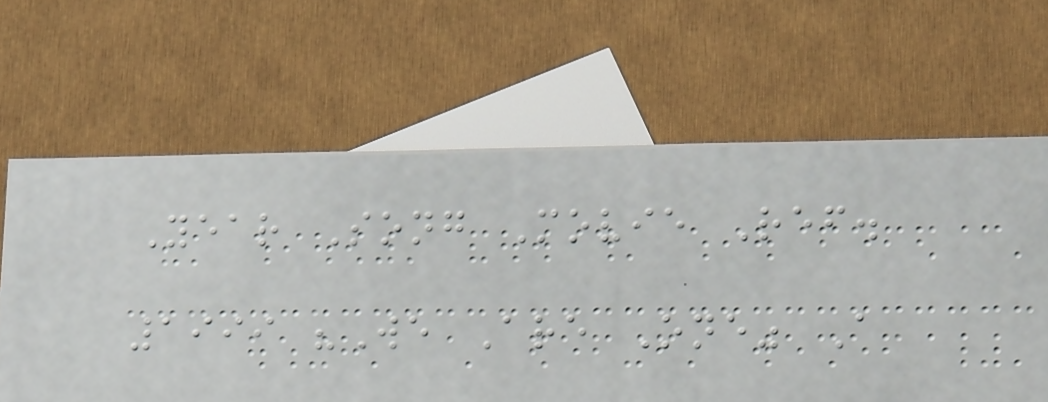Year Song Movie Ref.
1999 "We Are One" A
